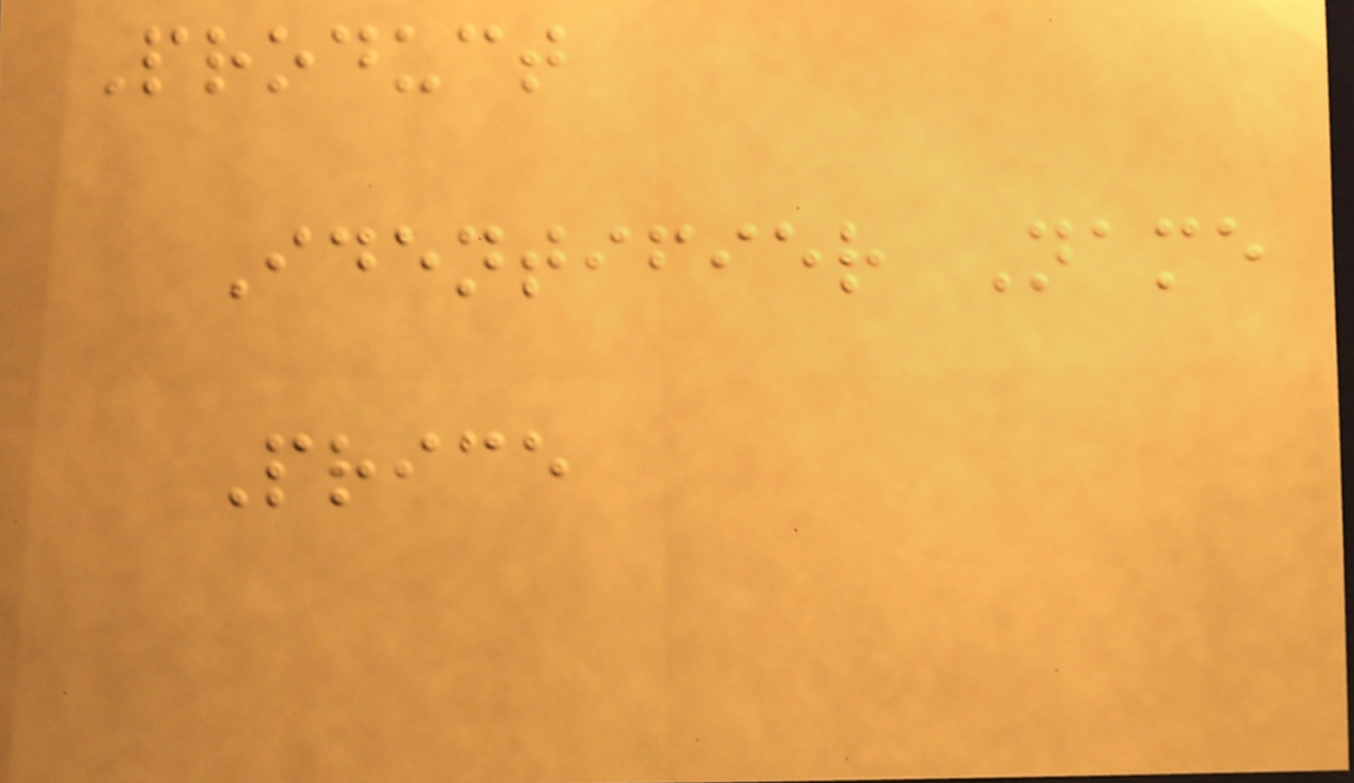Product
Identifier Name
Price
